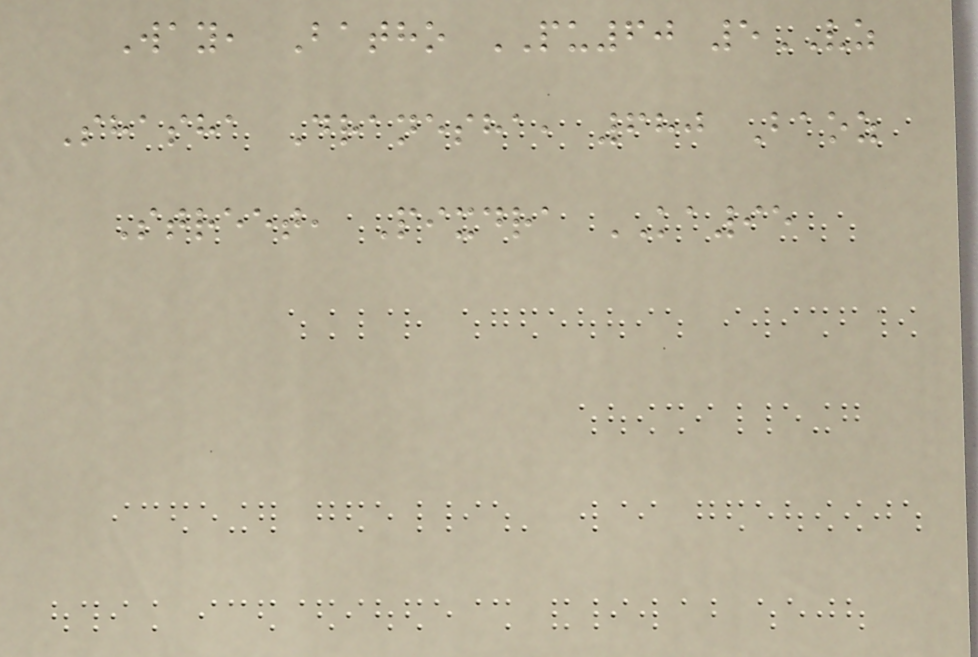Way, Batho PU60 5VZ
Shasha Dranesha, 680 Baoz
Street, Pixdra KA95
